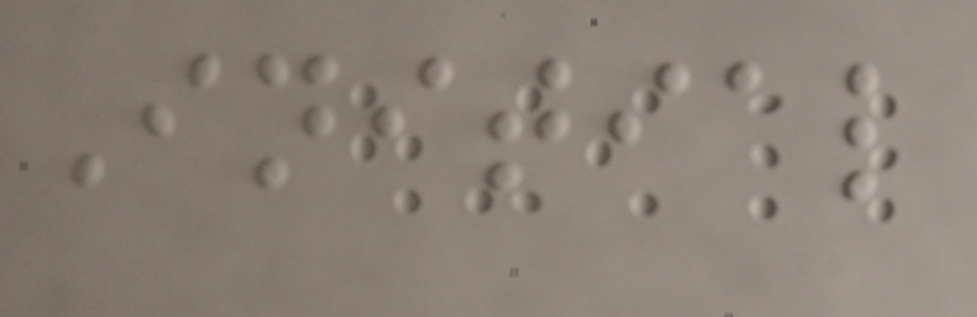Initial
